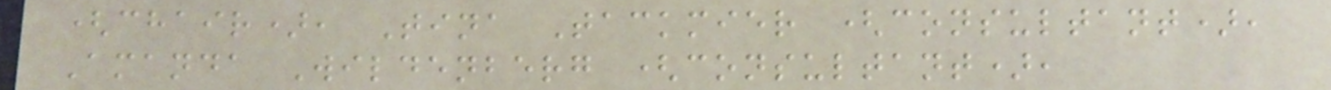(chair), Tina Tackmier (consultant),
Amanda Wildenberg (consultant),
